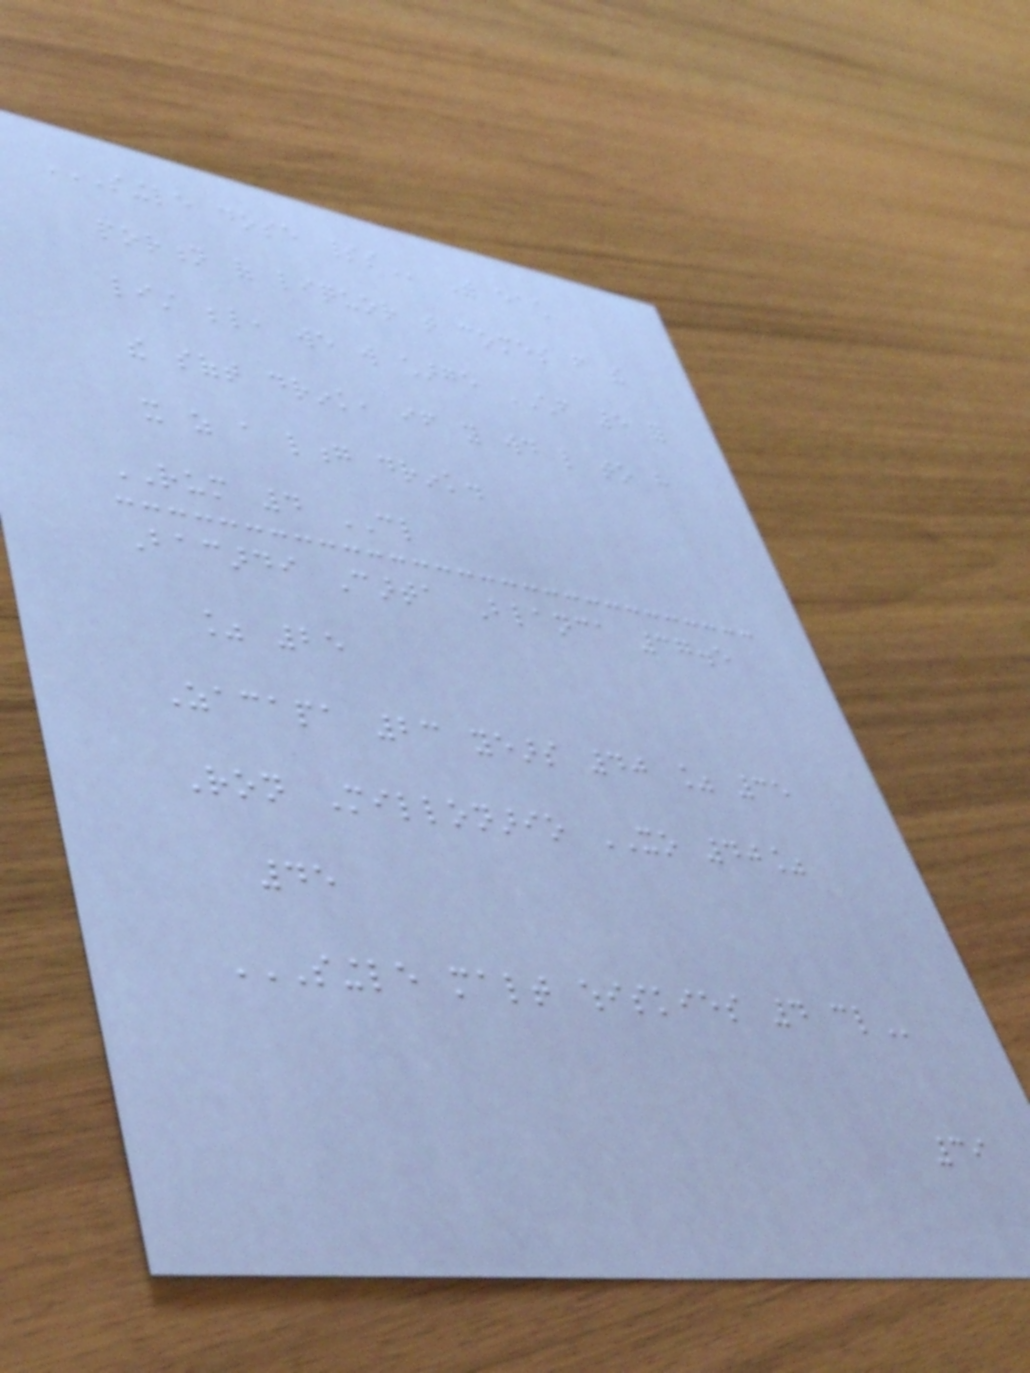SINGLE DOSE SPIRITS With each
portion of liquor that comes from the
list below, we will charge CHF 5 for
the soft drink, if you would like to have
it as a long drink.
RUM 4 CL
Bacardi Carta Blanca 37.5
% 25
Zacapa 23 years 40 % 35
Ron Millonario XO 40%
45
SINGLE MALT WHISKIES 4 CL
39
